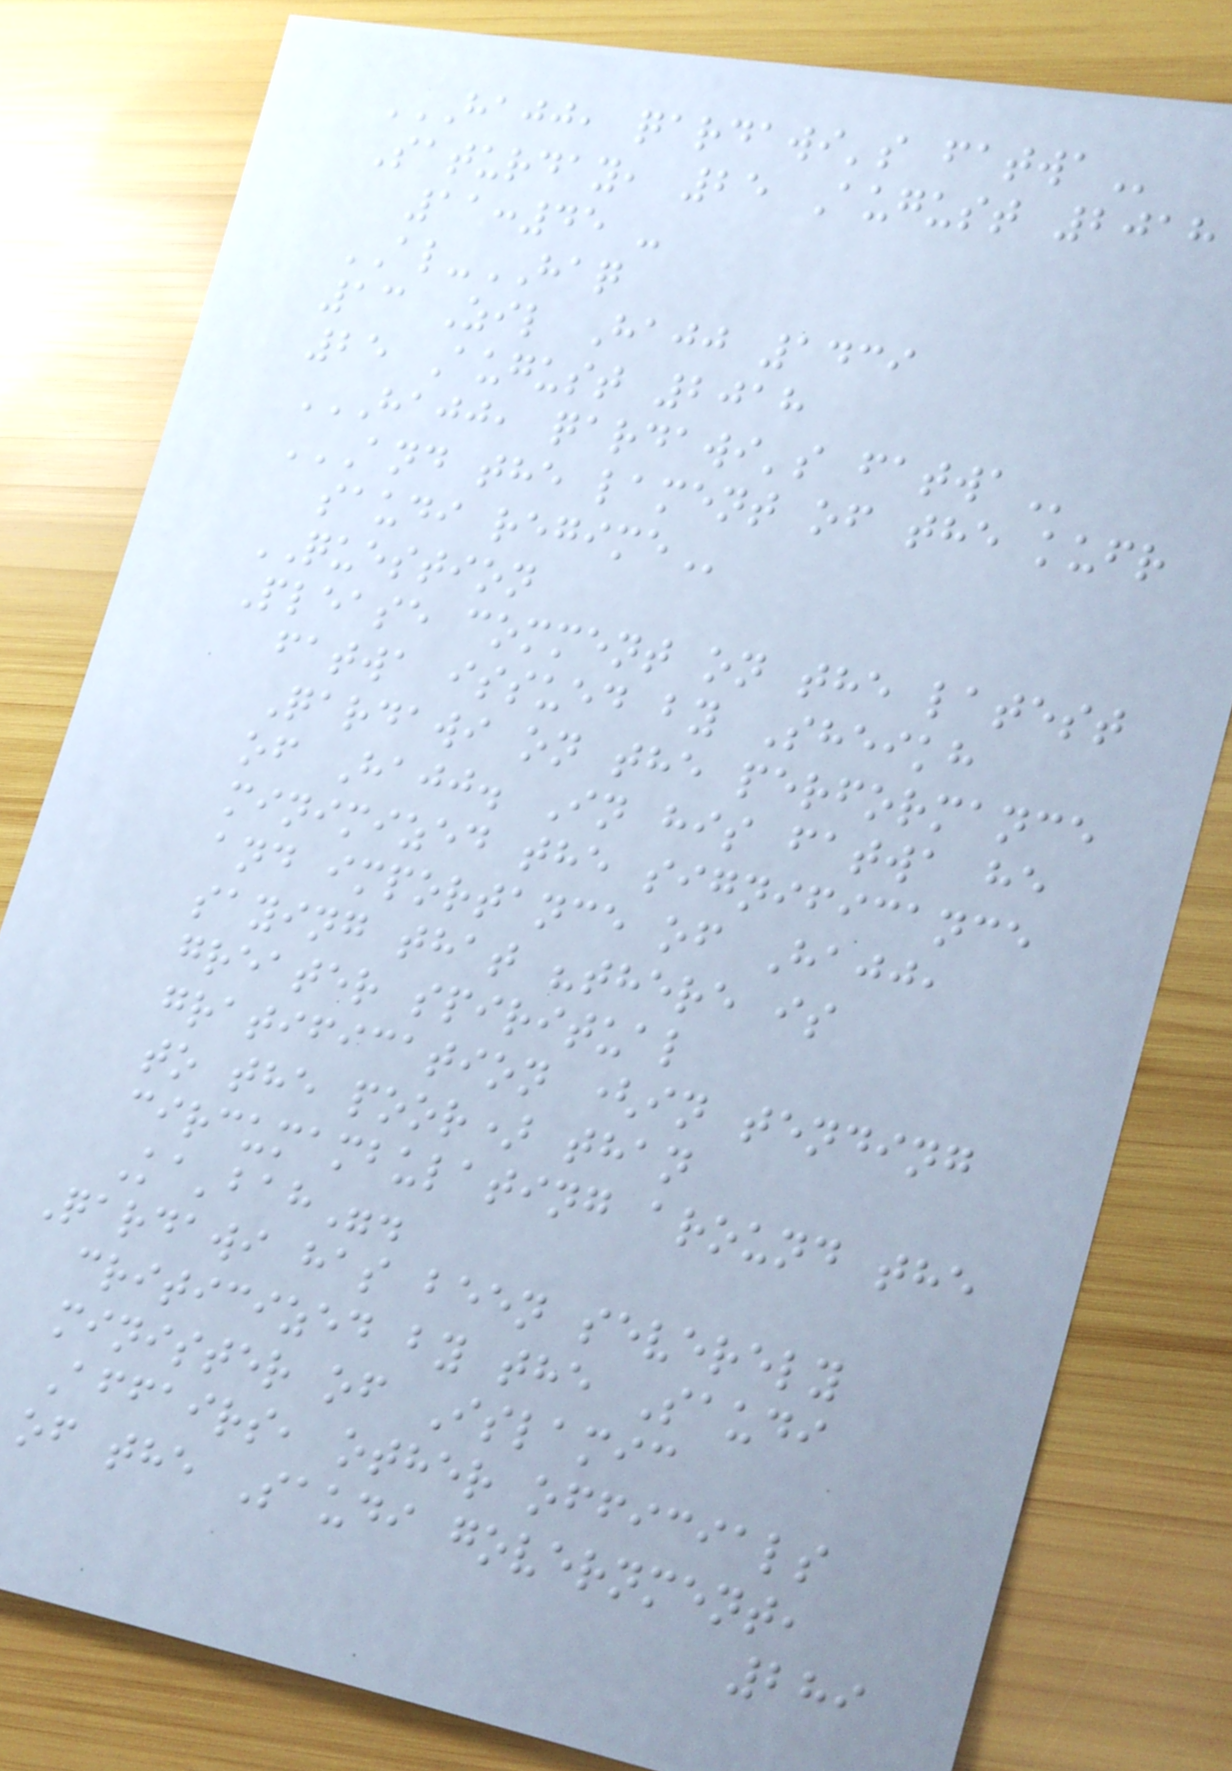HAJJ, QARDAWI'S FATWA
Saturday, 25 August 2018
11:45 -
AL-HAQ
13 Zil Hajj 1439
25 August 2018
HAJJ, QARDAWI'S FATWA
AND THE LAMENT OF THE KUFR
SAUDI REGIME
QUESTION
Please comment on the latest
fatwa issued by Sheikh
Qardawi on the performance
of Hajj. In his fatwa he
minimized the significance
and importance of Hajj,
saying that "there is
greater spiritual
gratification (in tending
to the poor) than
circumambulating around the
Ka'bah".
Qardawi has been severely
criticized by the Saudi
minister of Islamic
Affairs, other officials
of the Saudi government,
289
